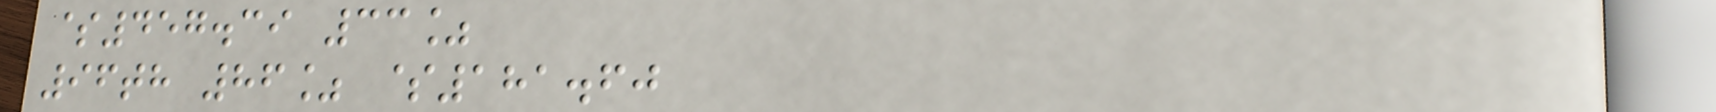$457.39 33%
96th 86% $181.60
